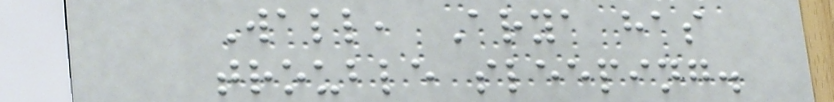Wall, Arya has
trouble sleeping.
